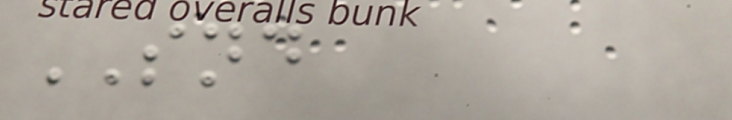SND
